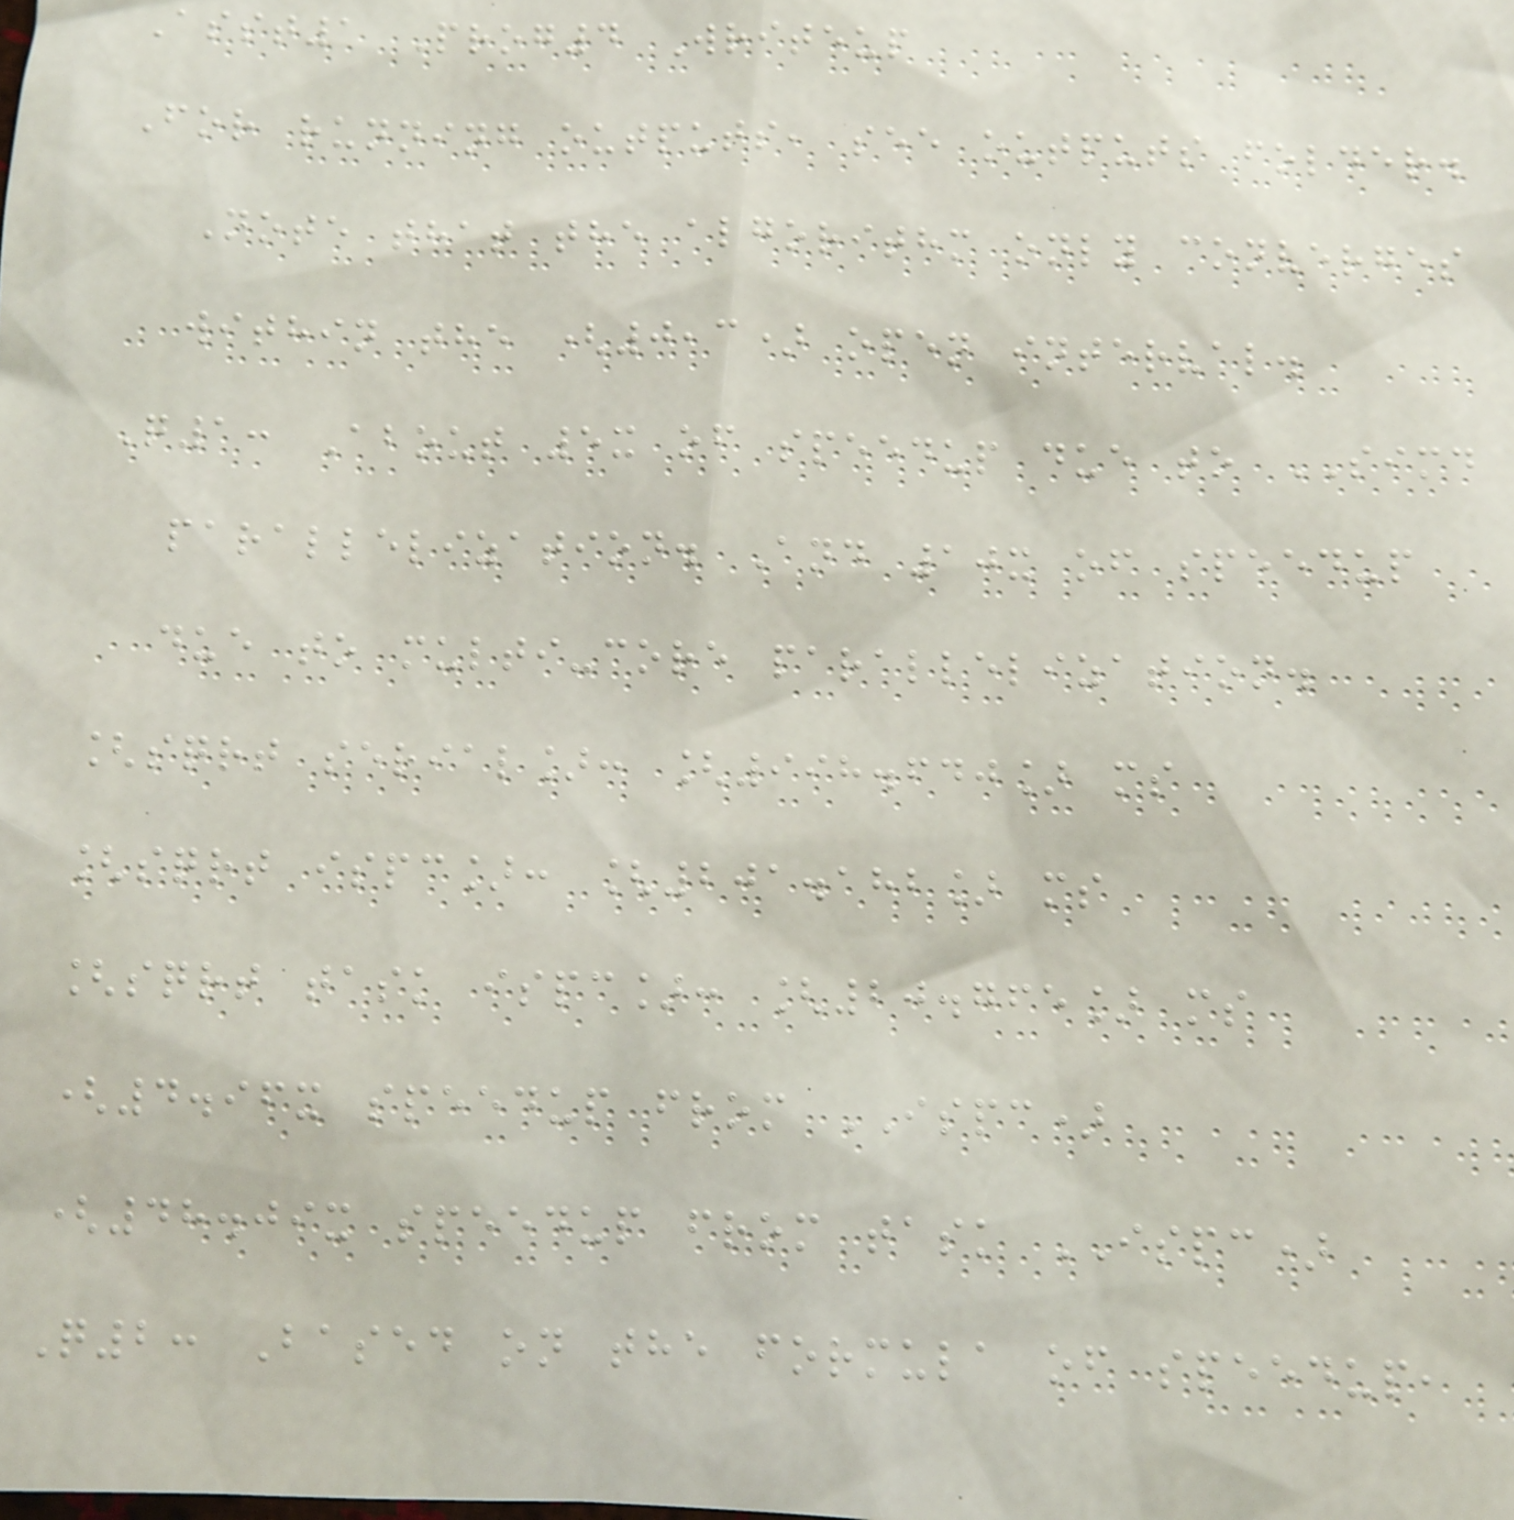Asst1 Prog4 Writeup
For running outputs, see outputs folder.
Note that the algorithm only converges
within the (0,3) open interval.
Q1: About 5x of speedup due to SIMD
parallelization. And 10x of speedup
due to multi-core parallelization.
[sqrt serial]: [998.640] ms
[sqrt ispc]: [201.182] ms
[sqrt task ispc]: [20.765] ms
(4.96x speedup from ISPC)
(48.09x speedup from task ISPC)
Q2: Based on the formula of speedup,
